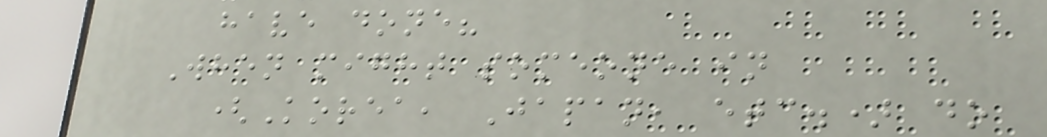have done?
When might someone in
(Korea, Japan, etc.) do
